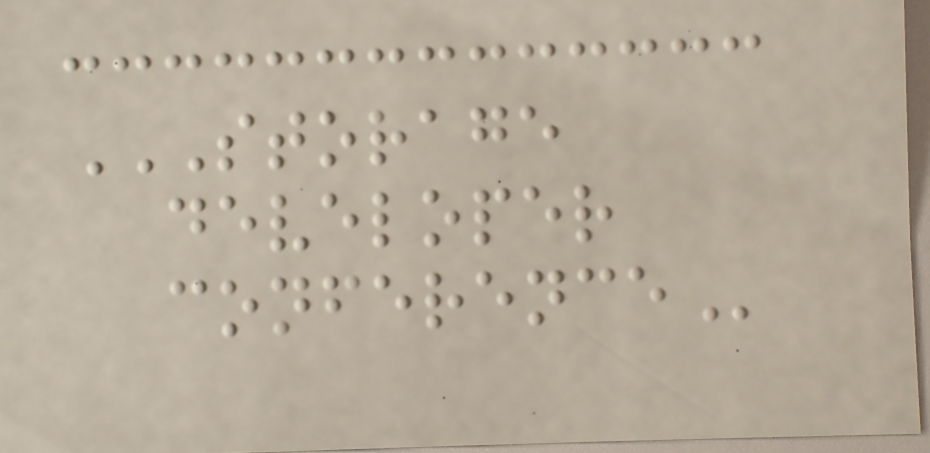STORAGE
DEVELOPER
CONFERENCE
